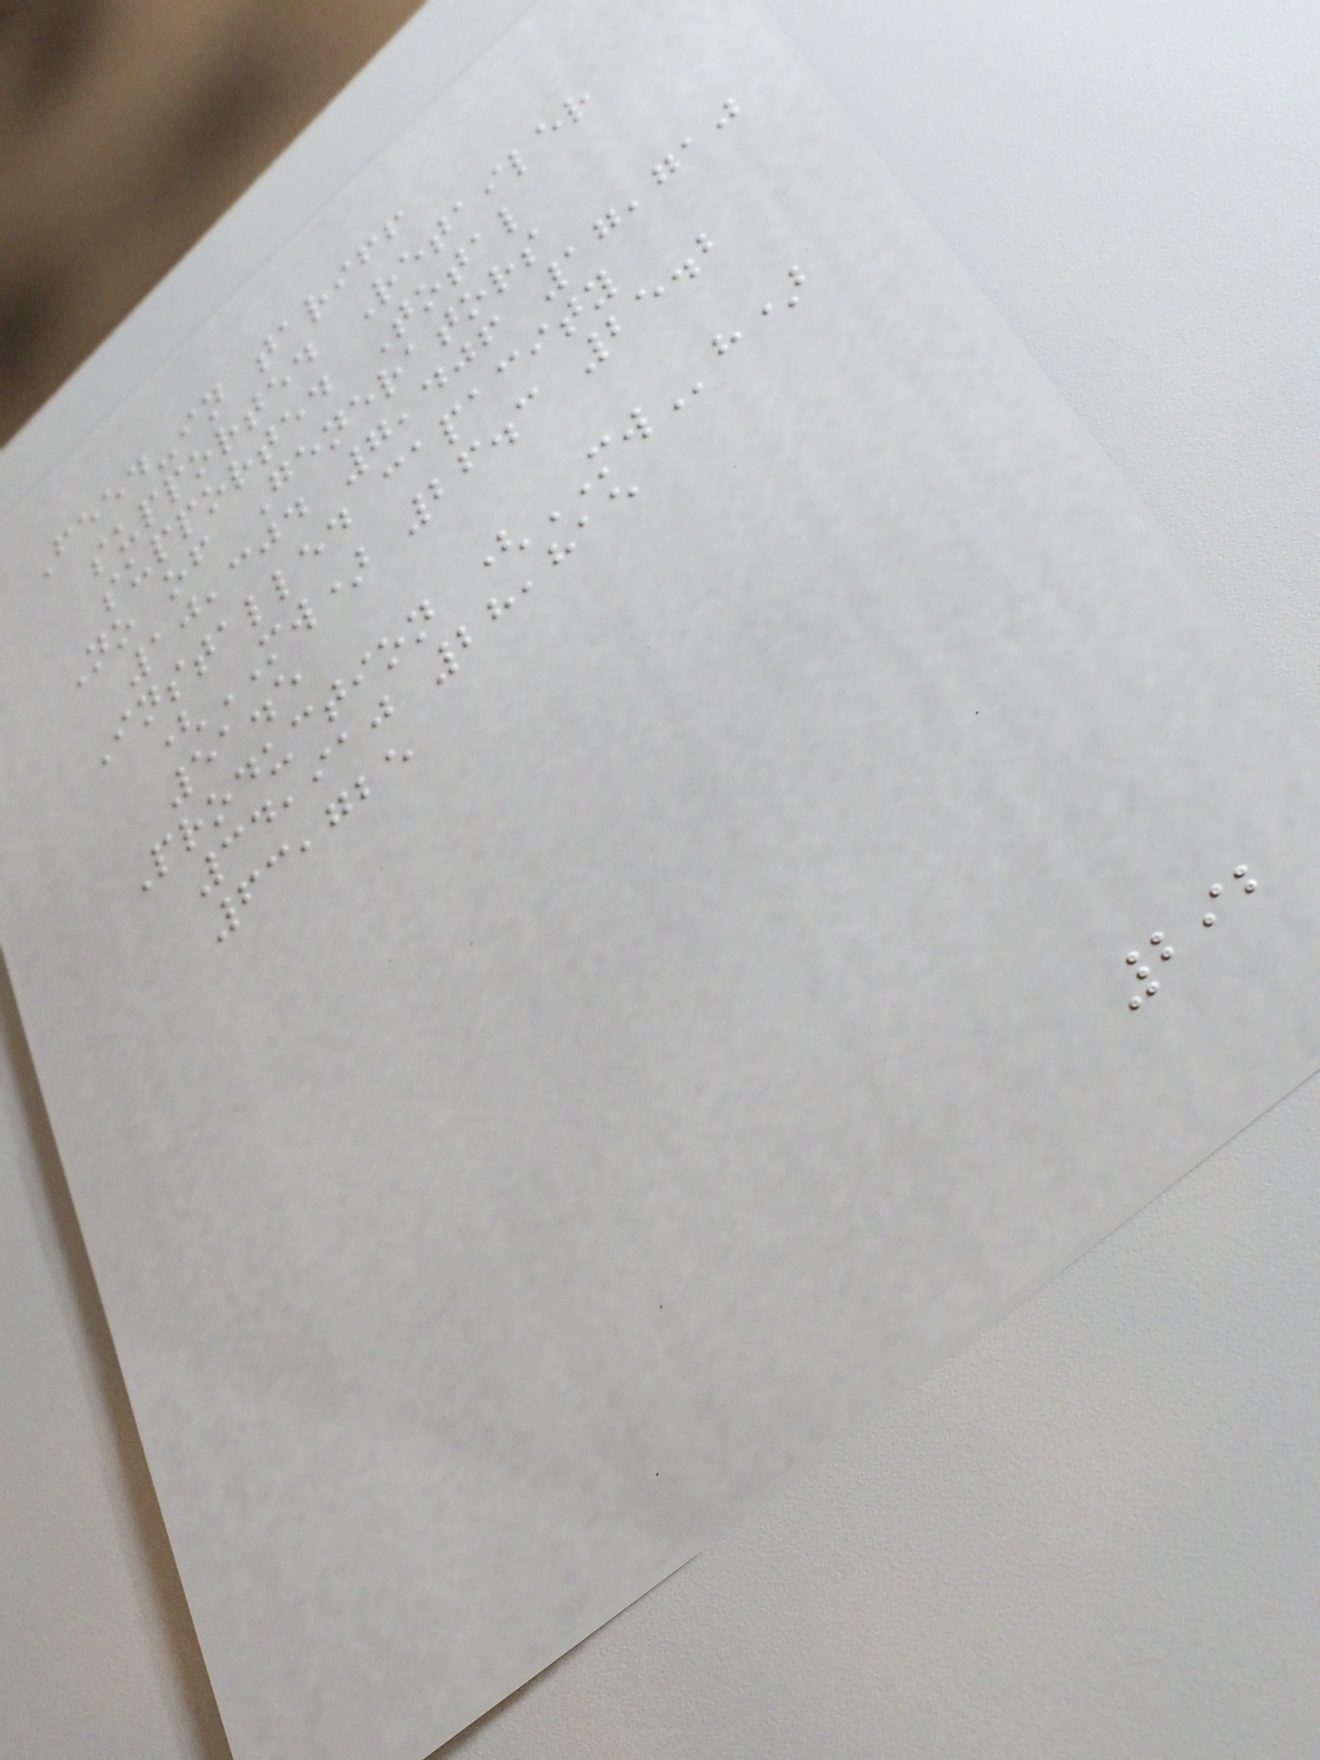Feed-in tariff
supported Retailer
supported Total
No of Generators
10,304 7,406 17,710
Installed capacity
(MW) 26.3 25.2
51.5
Production (MWh)
34,910 28,815
63,725
292
